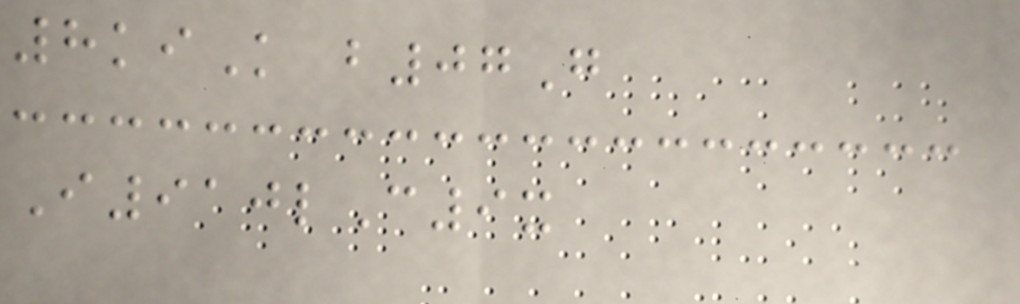8kiK b07G
I910lC9x
